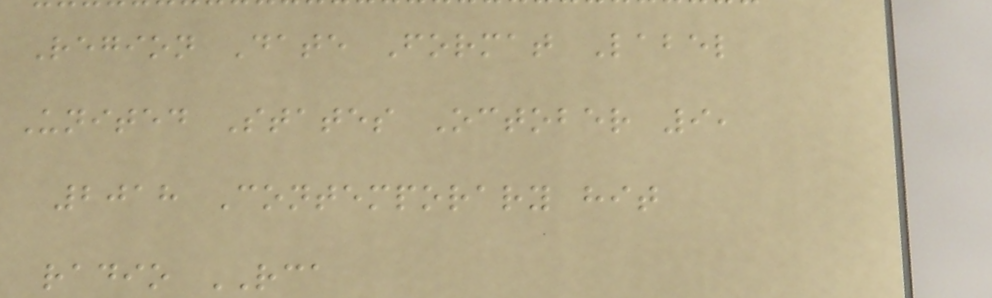Region Date Format Label
United States October 9,
2018 Contemporary hit
radio RCA
